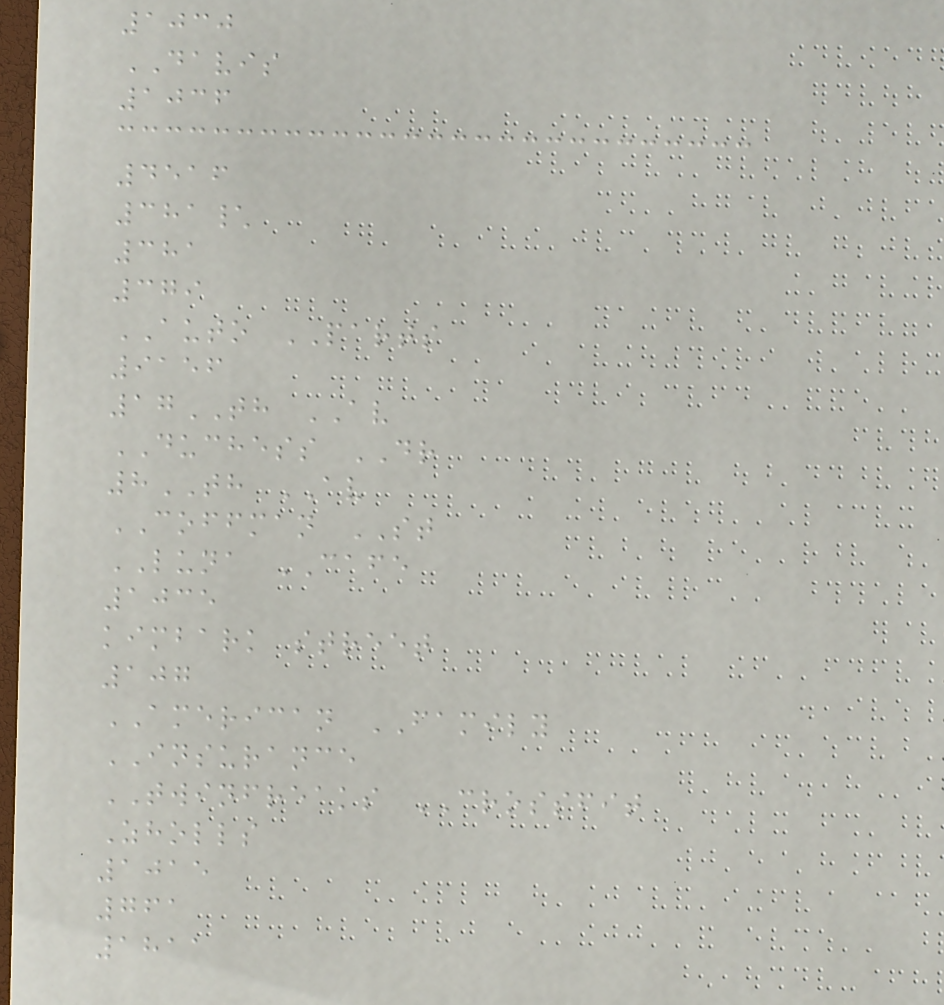1030
DAVIS
1036
4516
381\
381
379
AUTO PARTS
9156
17TH AV
DUCHESS DR
8TH AV
COFFMAN ST
LUNA CAFE
1035
kimbark street
107
AMERICAN FAMILY
INSURANCE
TWINFREAKS CROSSFIT
Zholls
1015
761
1811
